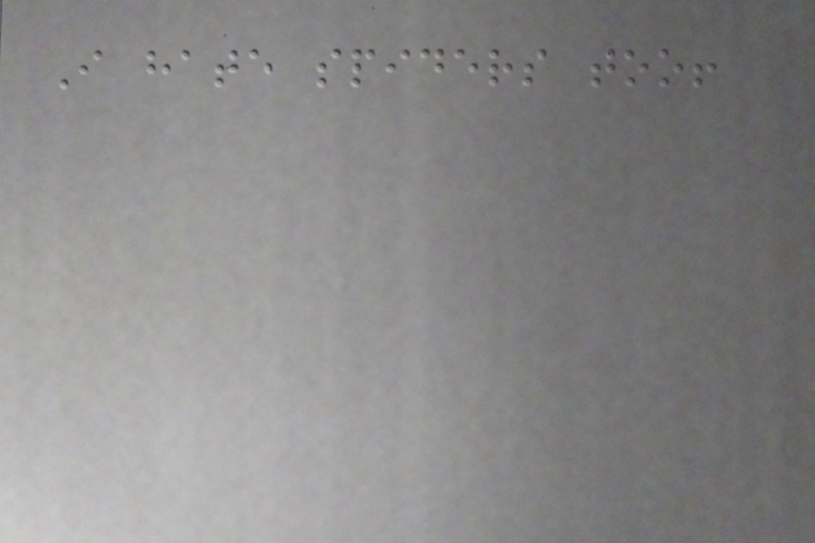I hate spiders too!
